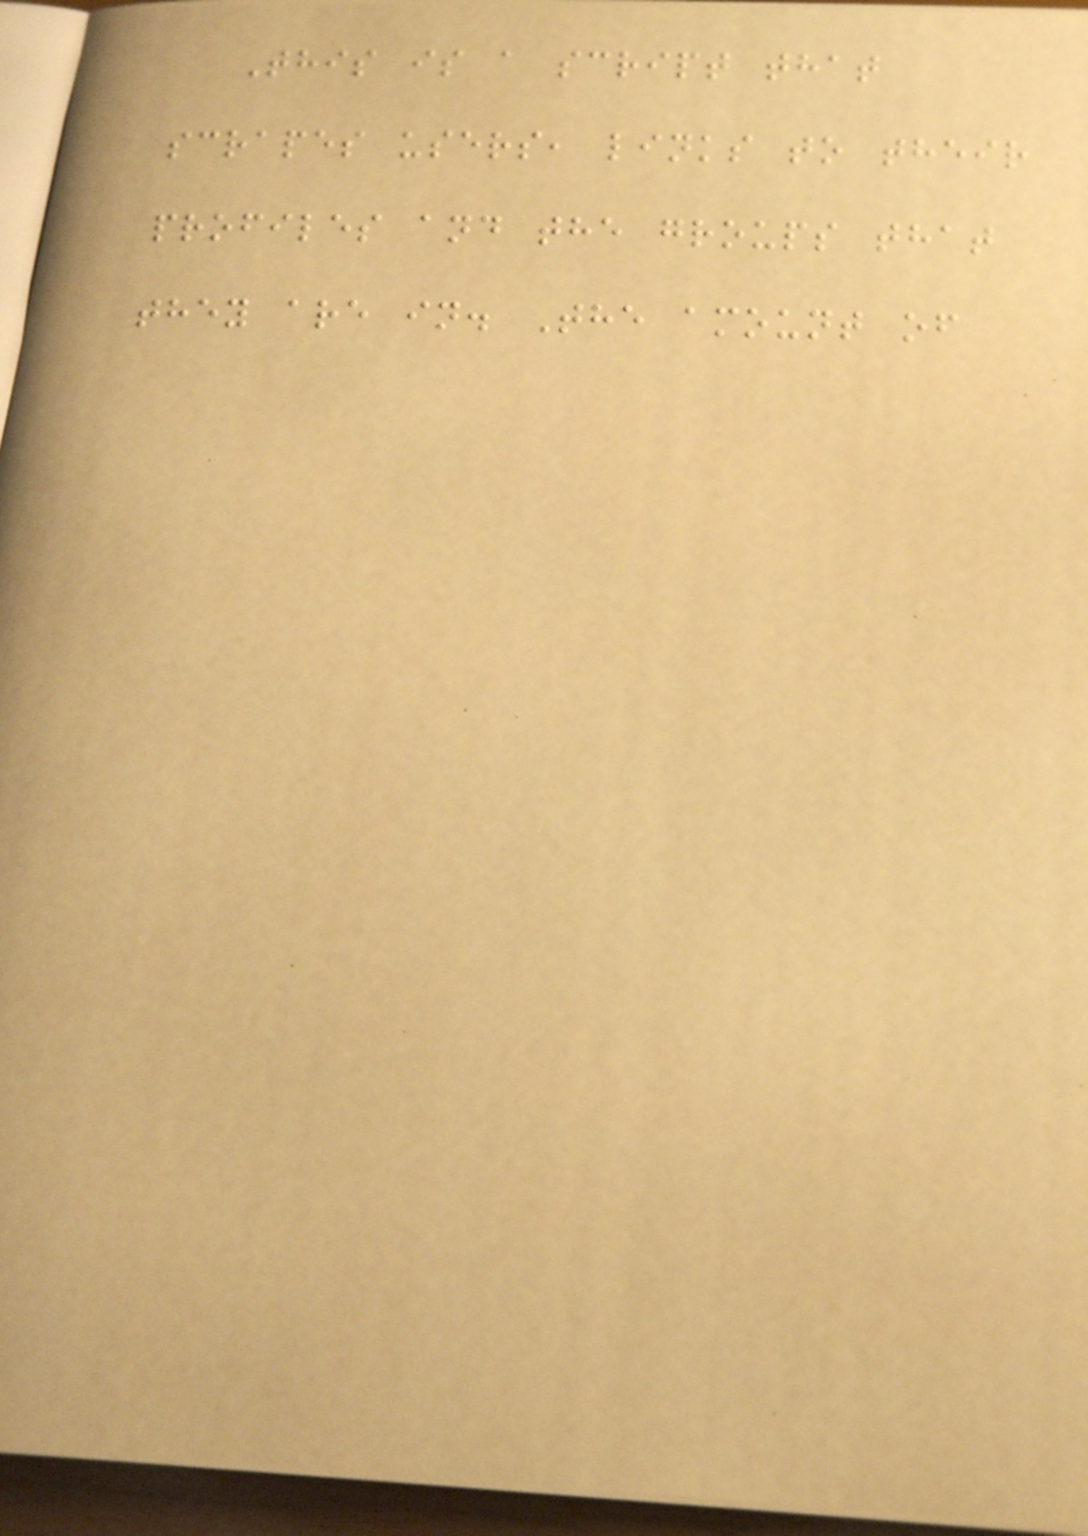This is a script that
scrapes users, links to their
profiles and the groups that
they are in. The amount of
